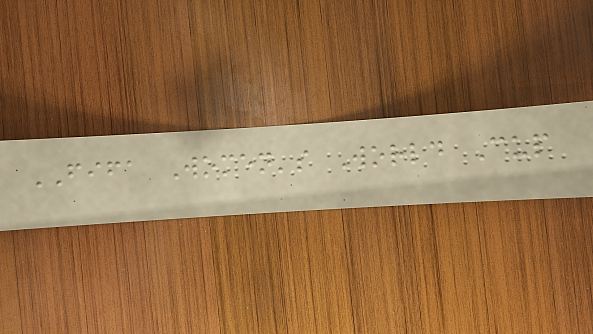FIFA Women's World Cup
